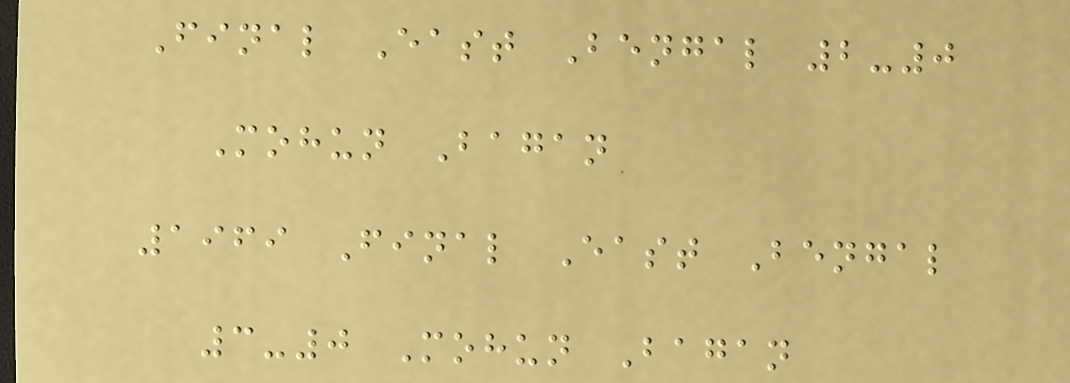Final East Bengal 2-0
Mohun Bagan
1969 Final East Bengal
3-0 Mohun Bagan
